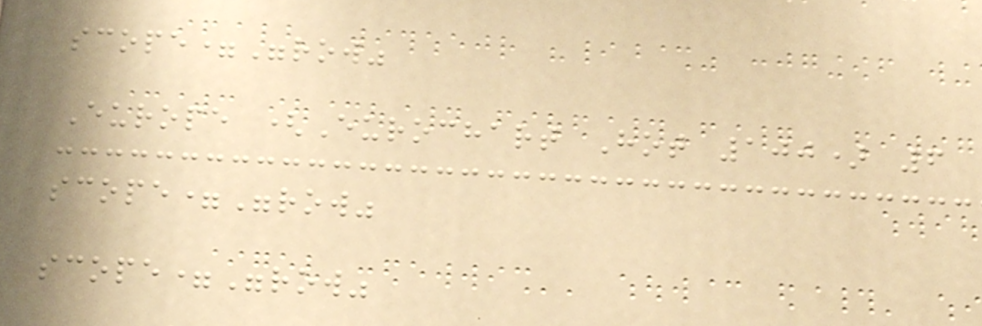scope="row"
Europe (Eurochart Hot 100) 6
scope="row"
scope="row"
